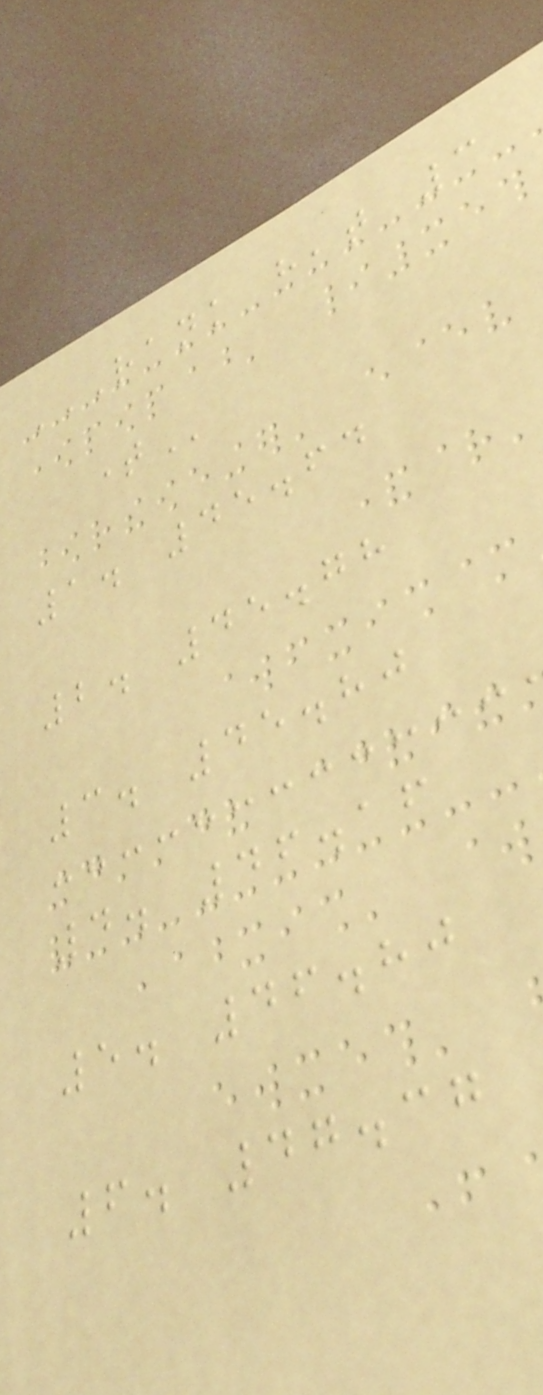RANK HEAT 3
TIME
1. 45.64
2. 45.78
3. 45.80
4. 46.16
5. 46.80
6. 47.37
